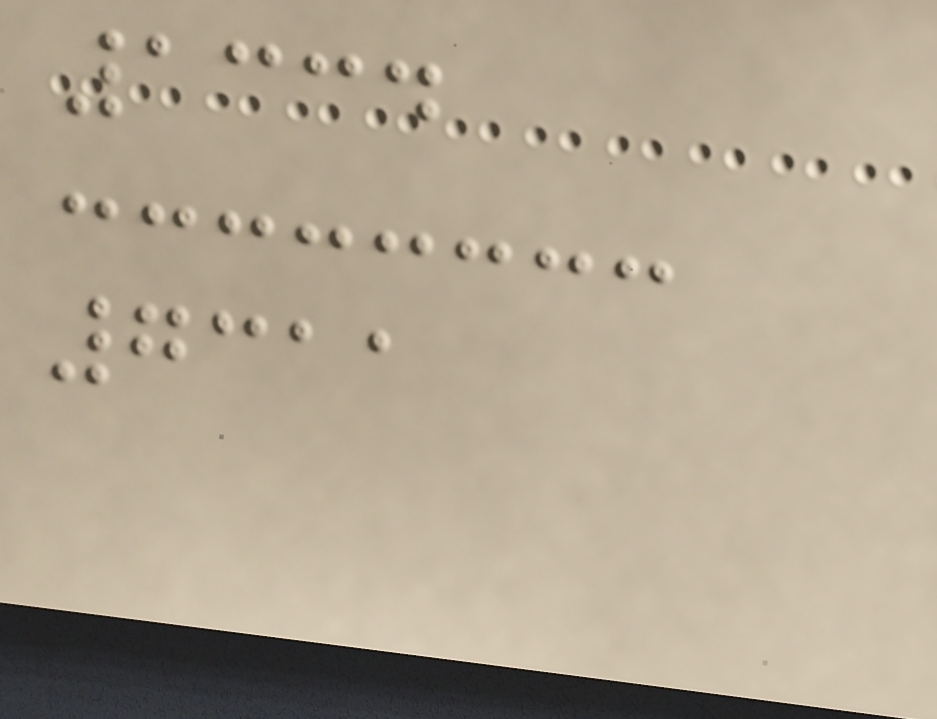1334
7311
